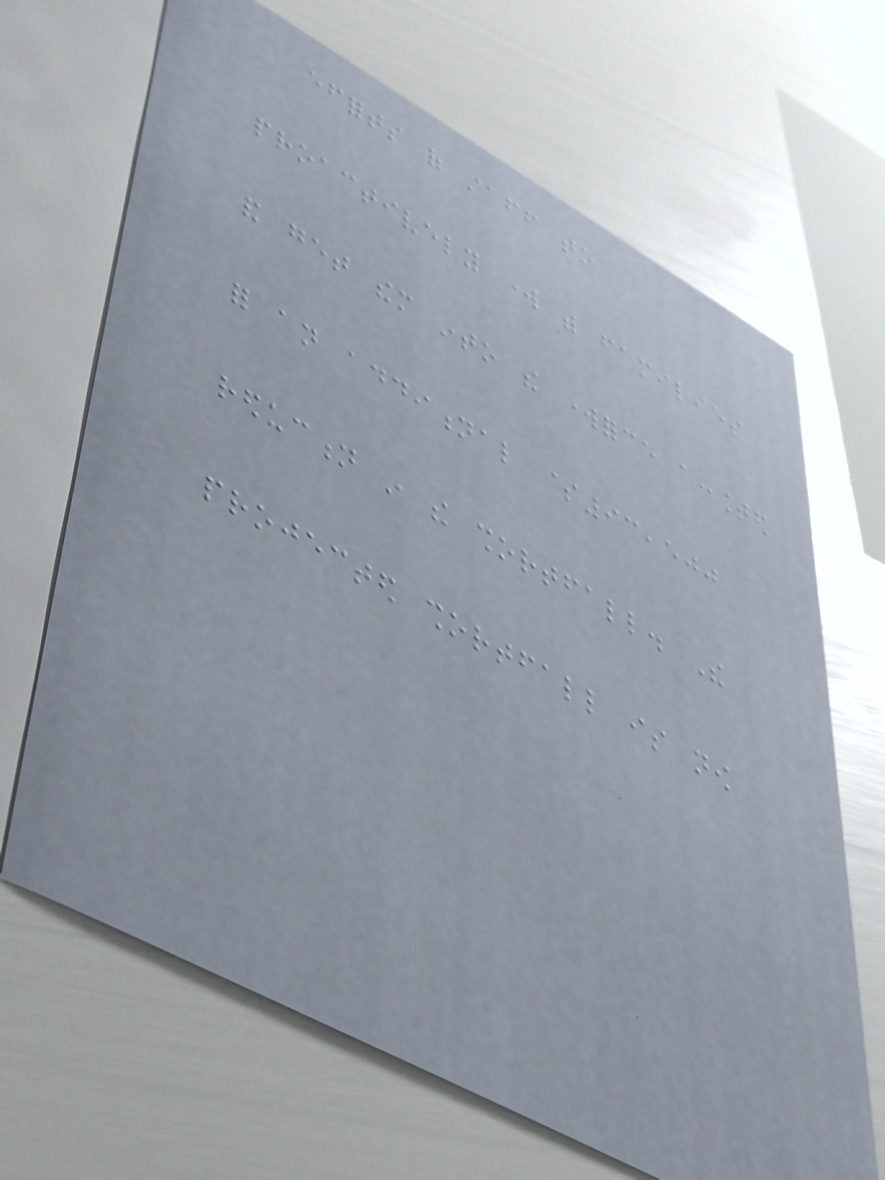efforts of staff to
proactively work with families
and get them into the workforce accounted
for an additional $93,500
reduction in the shortfall. The
projected shortfall is now
